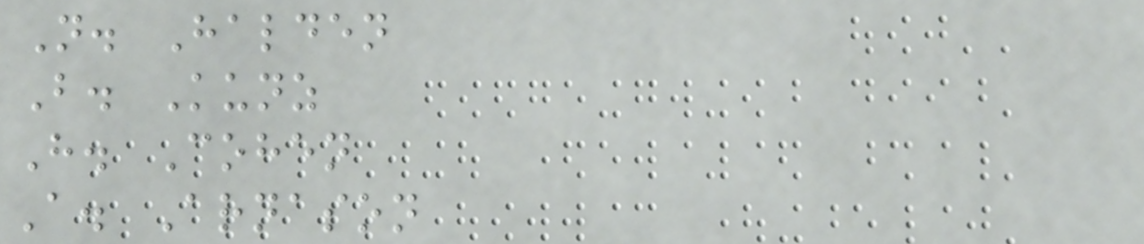N. Halden
B. Kunz
H. Cohen
A. Arnason
